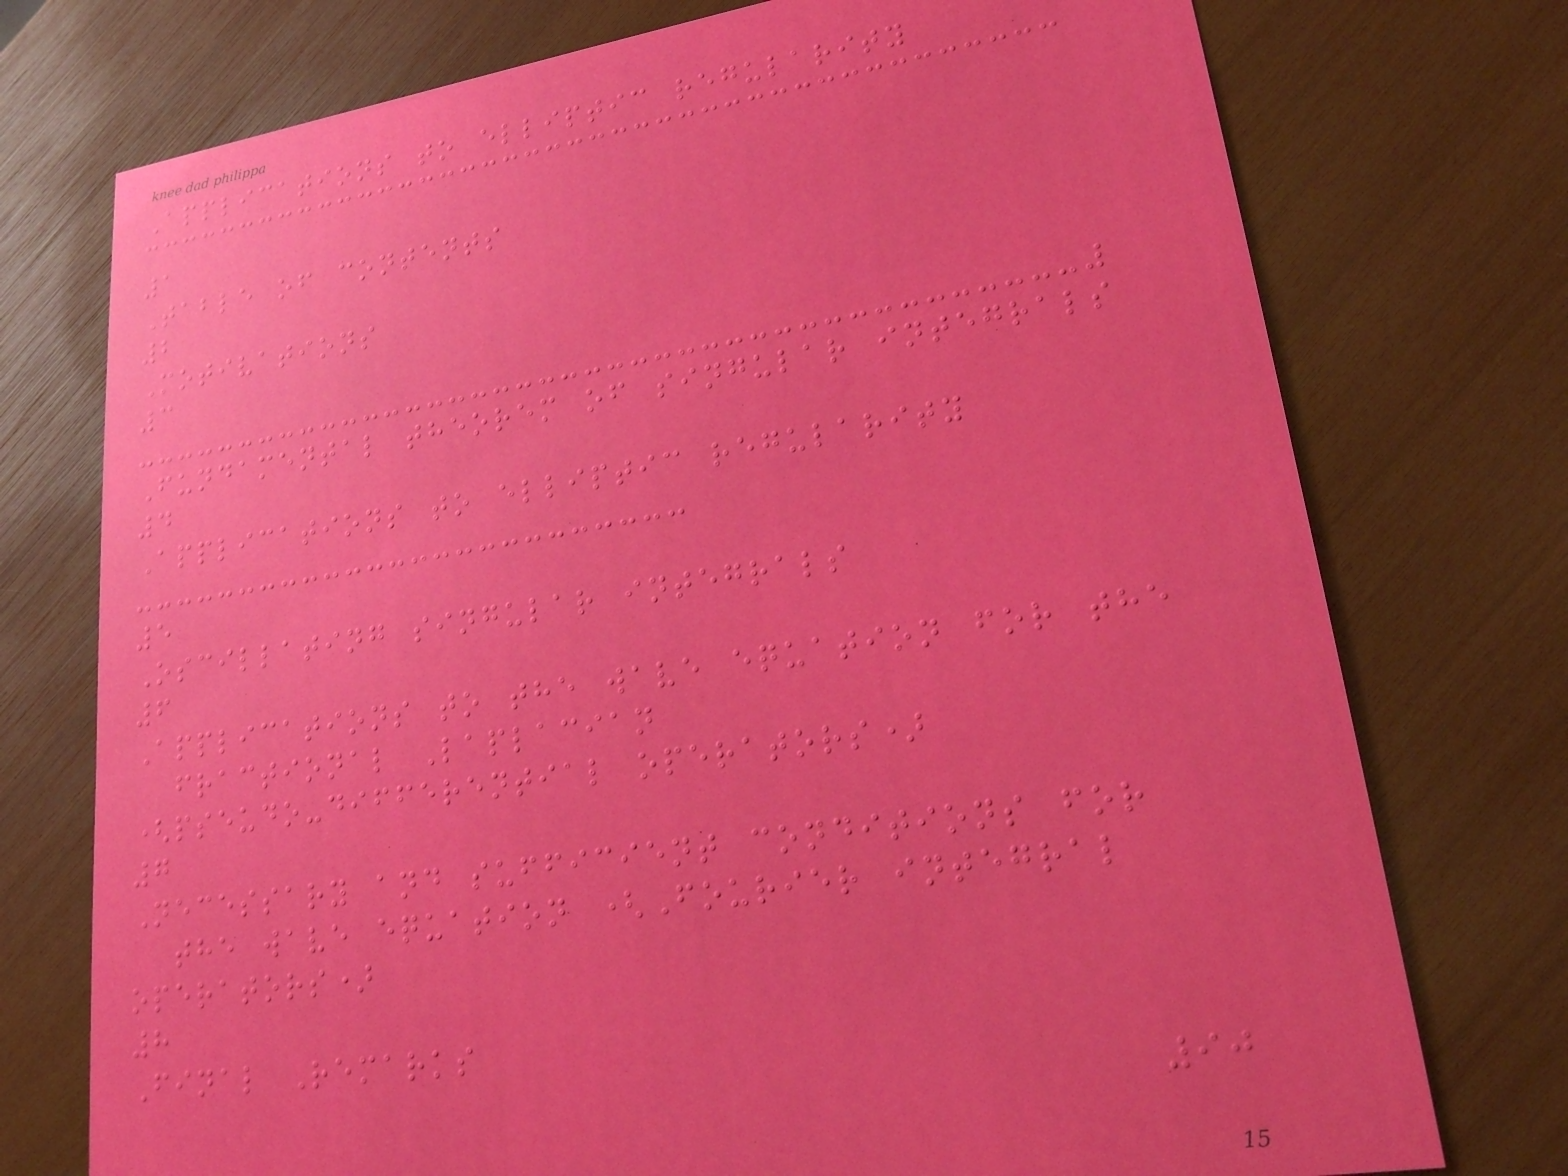Applications to elliptic regularity
1
Table of contents
2
Motivations
3
Fundamental theorem of singular integrals
4
Applications to elliptic regularity
5
Oscillating singular integrals
6
Applications to the wave equation for the
fractional Laplacian
(pseudo-differential operators)
7
Necessary and sufficient conditions for
the wave equation (Fourier integral
operators)
8
Final Remarks
90
